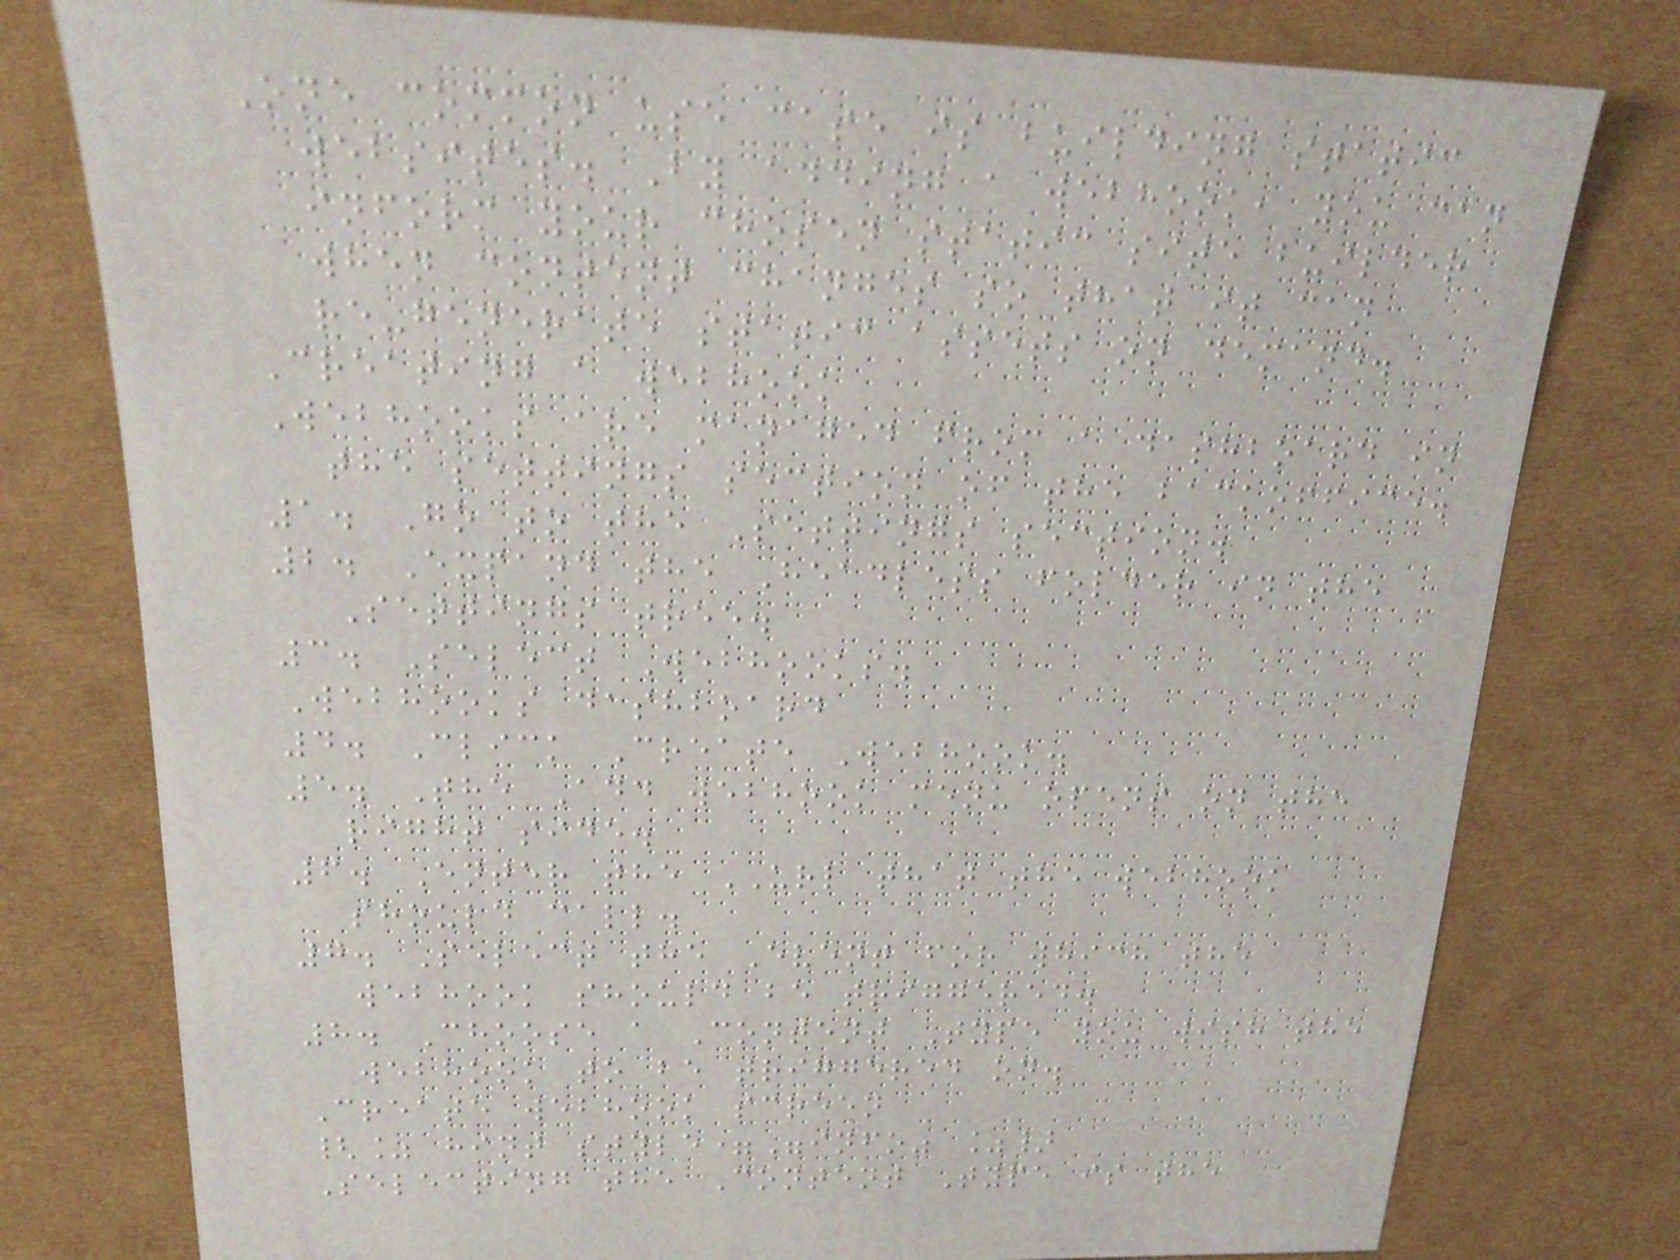One common use case is building static
websites. By adding a webhook, you can
inform your chosen static site builder
when content changes so that it can
re-generate static assets on demand.
Creating a webhook
Webhooks are managed from a dashboard in
the settings section of the backoffice.
1. Go to the Settings section.
2. Expand the Headless folder in the
Settings tree.
3. Select Webhooks.
Webhooks dashboard
4. Click Create Webhook.
5. The Add webhook menu opens on the
right side.
6. Enter the URL that the webhook
should call.
7. Select the Event for which the
webhook should be triggered.
8. Choose a Content Type you wish the
webhook to be triggered on.
Create webhook screen
{% hint style="info" %}
Selecting the Content Type is the
